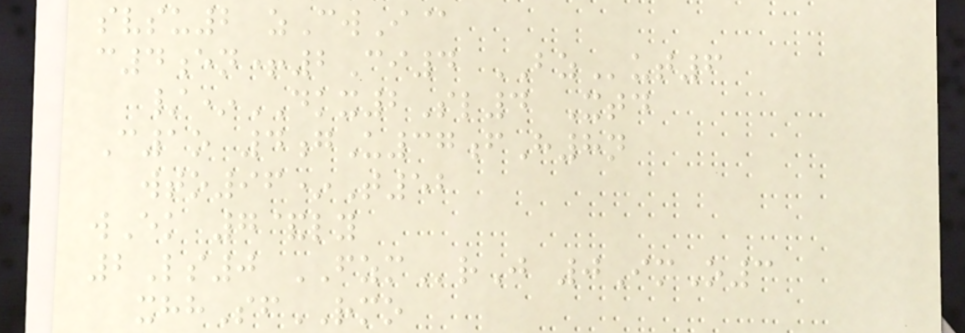svsu2 zCwI@
c4en+2Ci4 BZut6
/*DKX2Sl4 Xtd
C1o 4gU37fH8n
wto96*T52
wEk 7&ly
2Ls0 FZMrJ 0ImO3
xhhSfRMO
